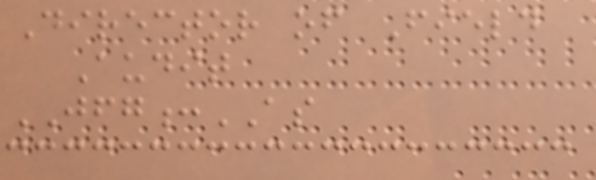Director of Field
Audit
JFG:AS
